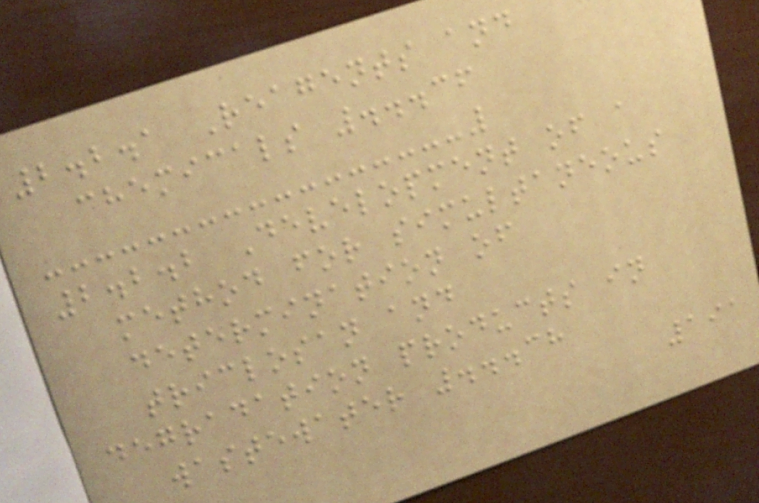2.2.1 Reagents and
chemicals ...36
2.2.2 Development of a
method for simultaneous
determination of
triclosan and
degradation products in
wastewater ...38
191
